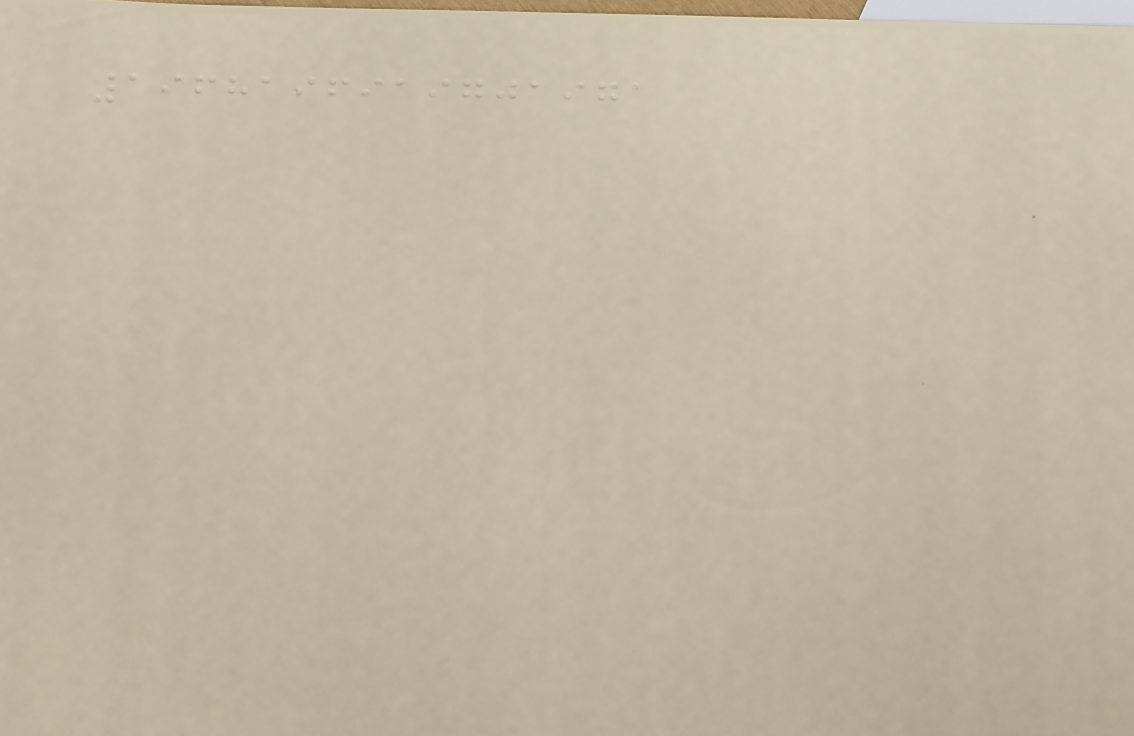1968196919701971
